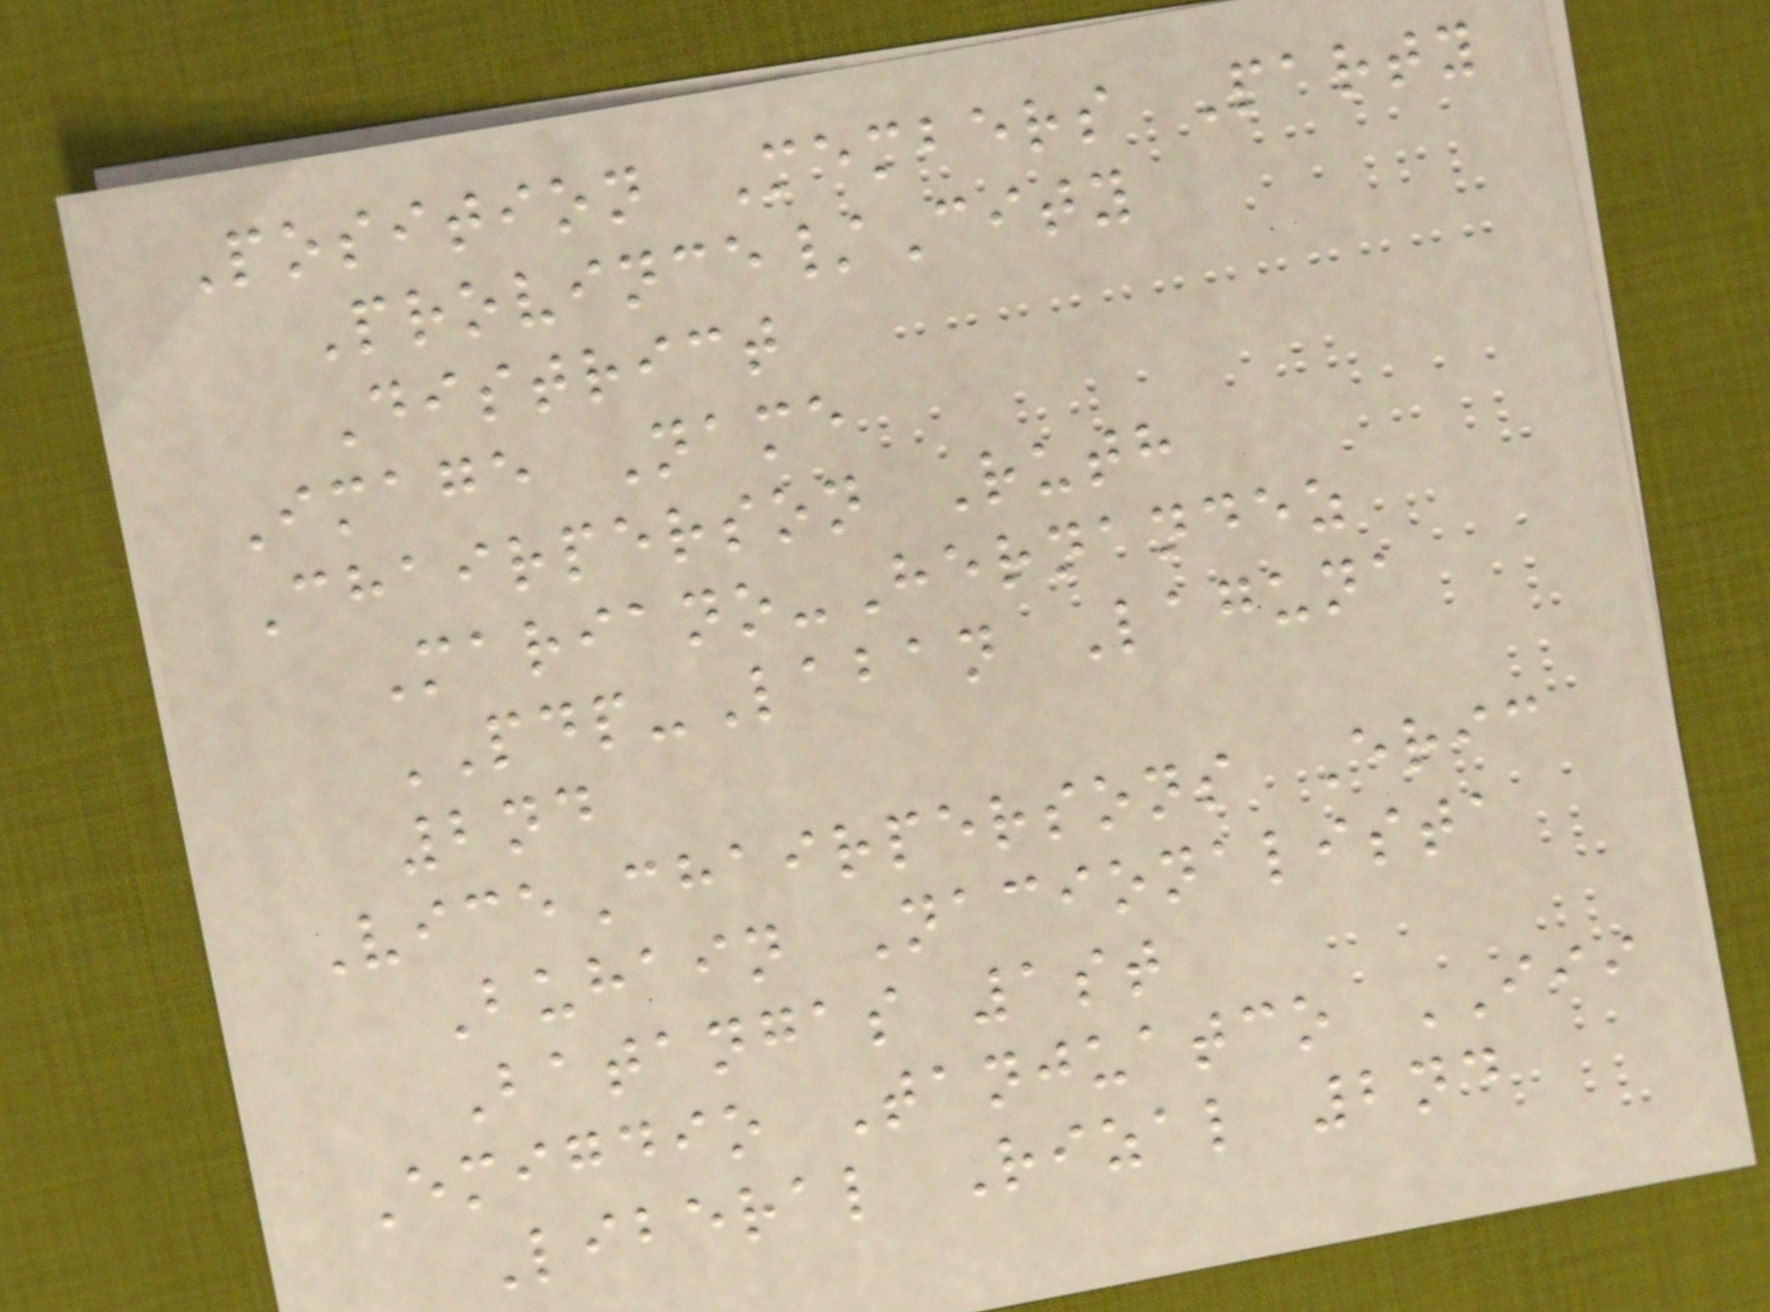Position Members Party
Province/City
District
Image Name
Chairperson Ruth
Mariano-Hernandez
PDP-Laban Laguna
2nd
ViceChairpersons Eric
Buhain Nacionalista
Batangas 1st
Emigdio Tanjuatco III
Liberal Rizal 2nd
